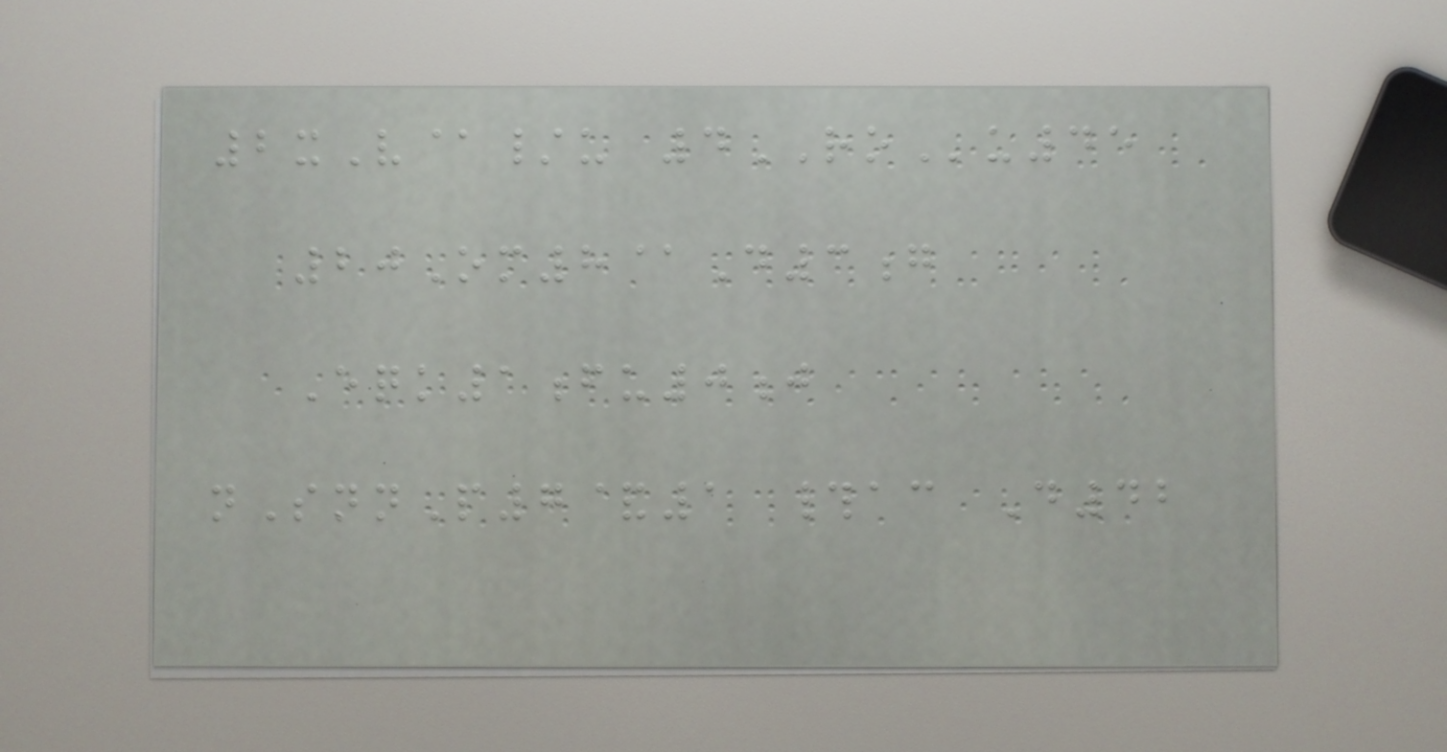2xV@/u 4ROu45
20Om8@D3g
Eqk1fu0j
nSnnP7&1 #ac D42
